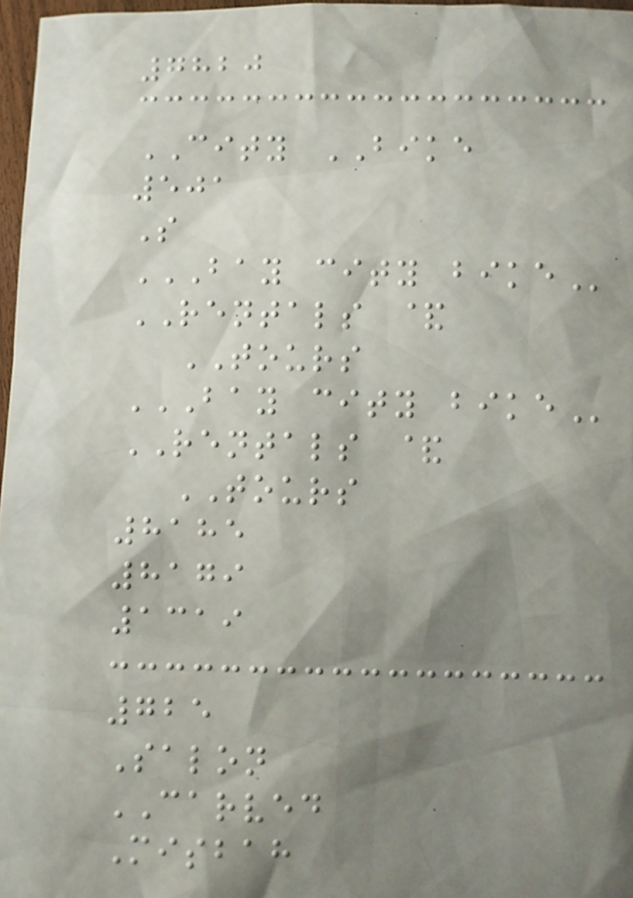7820
CITY BIKE
501
S
BAY CITY BIKE
RENTALS &
TOURS
BAY CITY BIKE
RENTALS &
TOURS
8185
8179
1319
725
Salon
CARVED
Misbah
